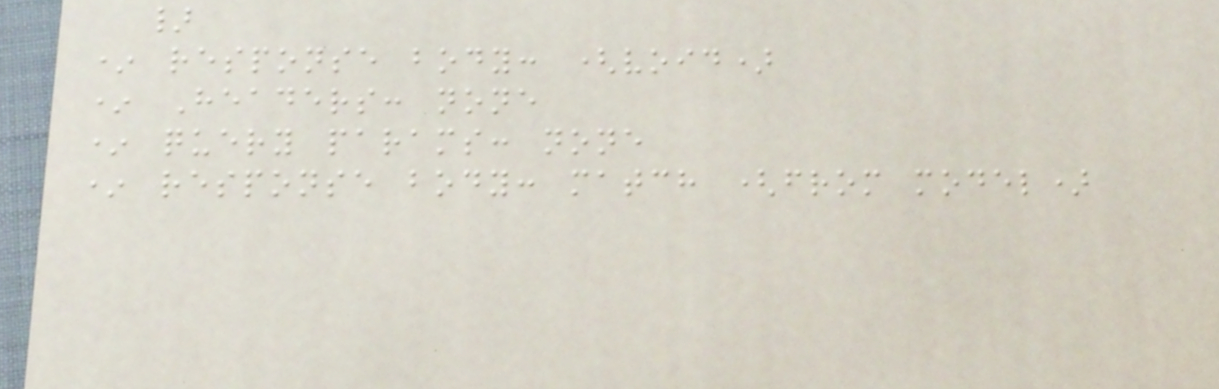}
* response body: (void)
* Headers: none
* query params: none
* response body: match (from model)
